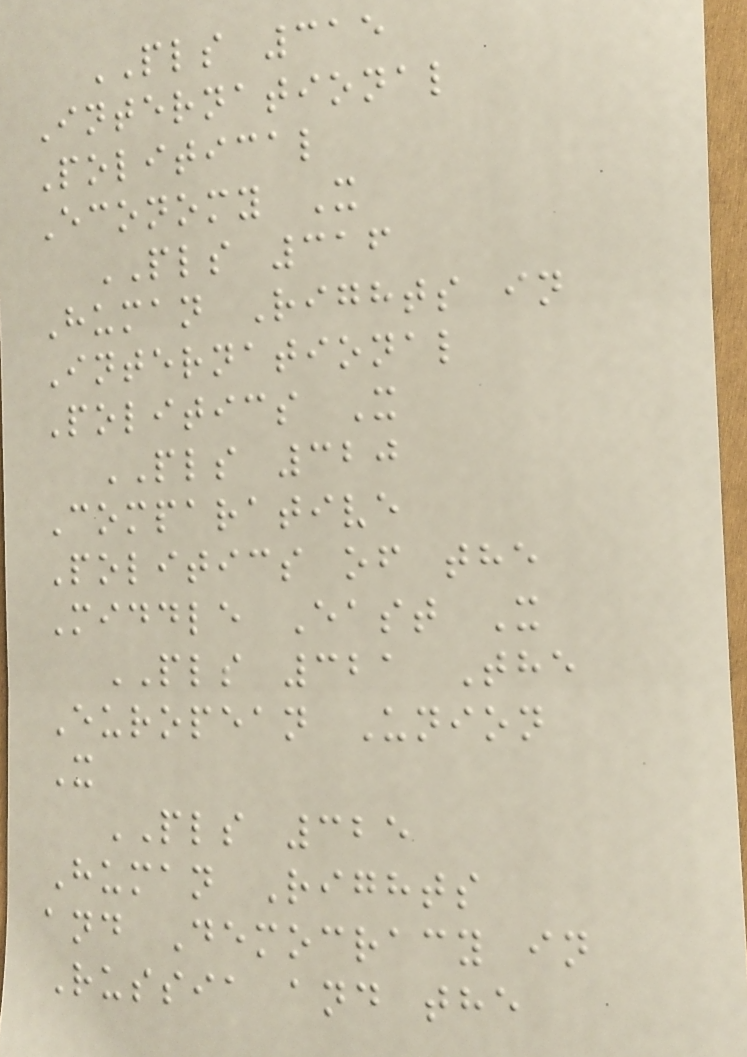PLS 315
International
Political
Economy X
PLS 316
Human Rights in
International
Politics X
PLS 320
Comparative
Politics of the
Middle East X
PLS 321 The
European Union
X
PLS 325
Human Rights
and Democracy in
Russia and the
